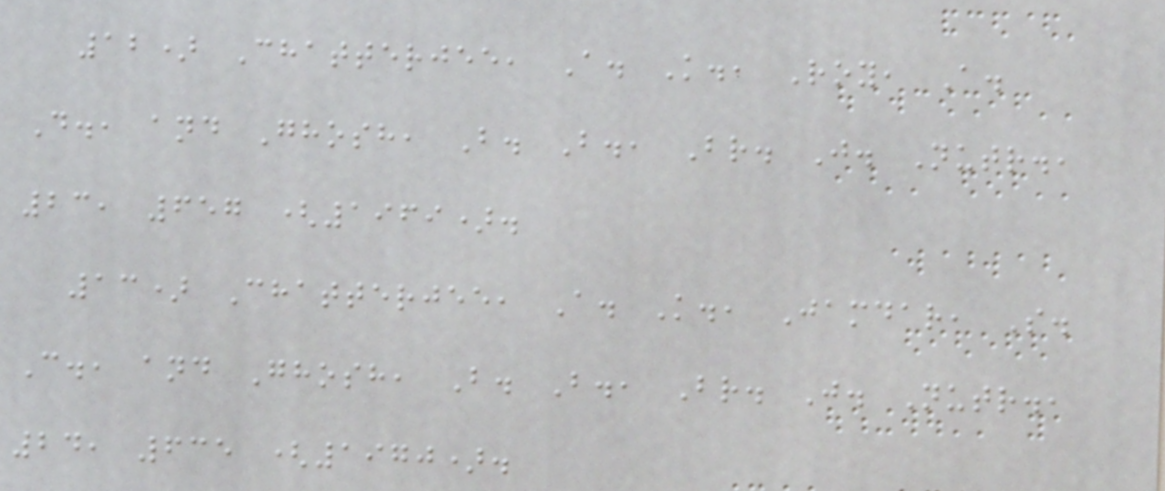12) Chatterjee, A. K., Roy, A.
D., and Ghosh, B. B., Br. J. Nutr.,
23, 657 (1969).
13) Chatterjee, A. K., Jamdar, S.
C., and Ghosh, B. B., Br. J. Nutr.,
24, 635 (1970).
